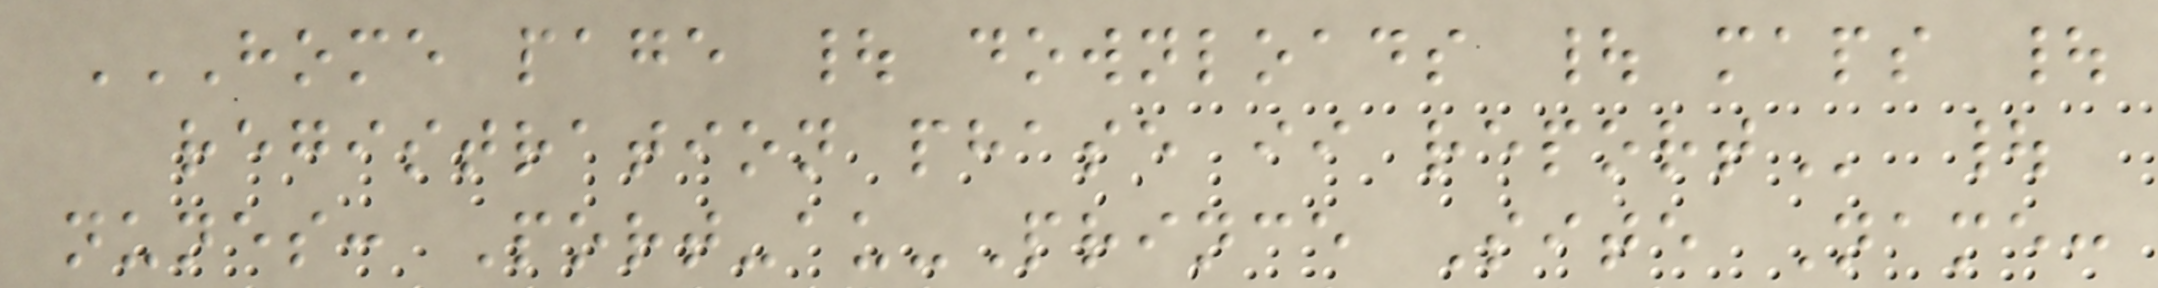HOME PAGE | DOWNLOADS | MAPS |
REGISTRATION PHASE II REPORT |
nunes: Port-au-Prince Site Name:
